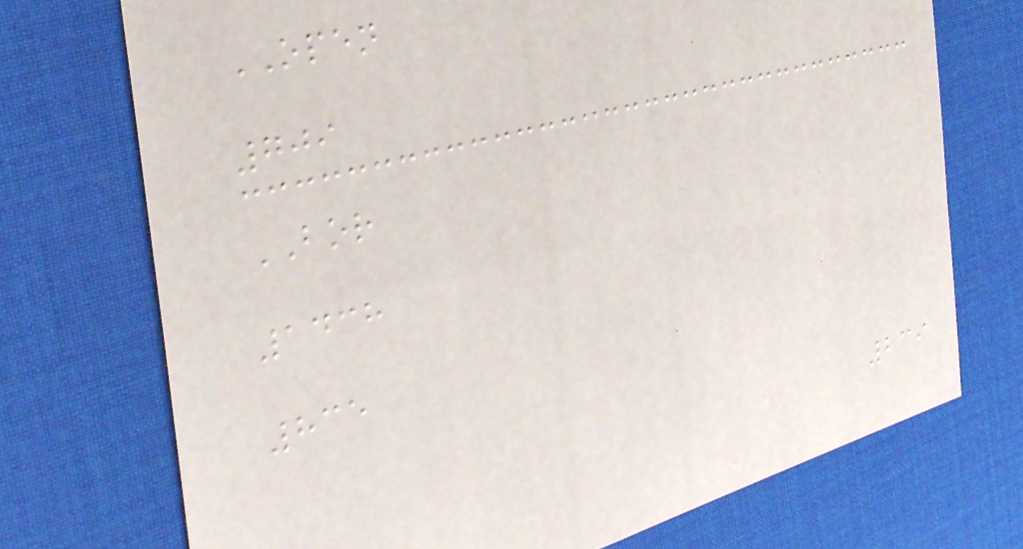OPEN
709
BOR
1438
835
239
